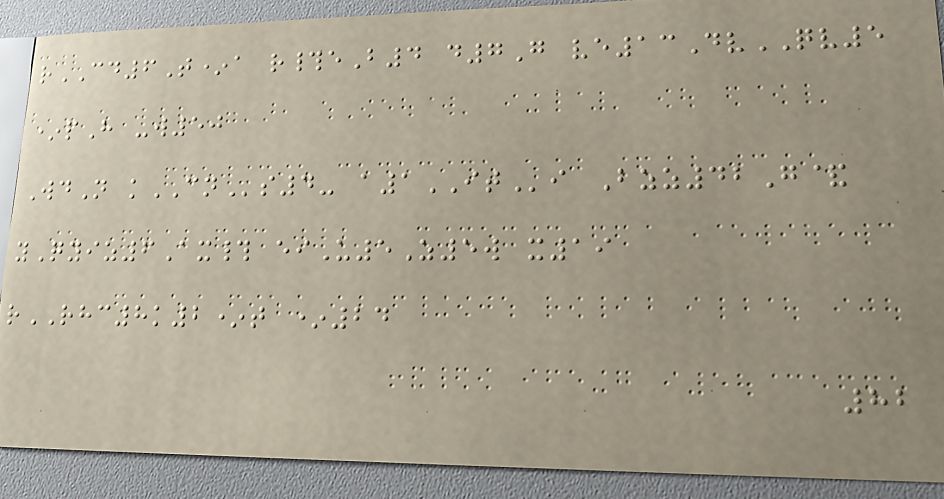rCD6T*a r#eB4 d7G ve13DvQV5
*pH -w50
WdN kCNs4- a1ITi Bzz42G&
yQyiz6Ax# eiU5Z5w x19
rRHC8k2*t *24
82
